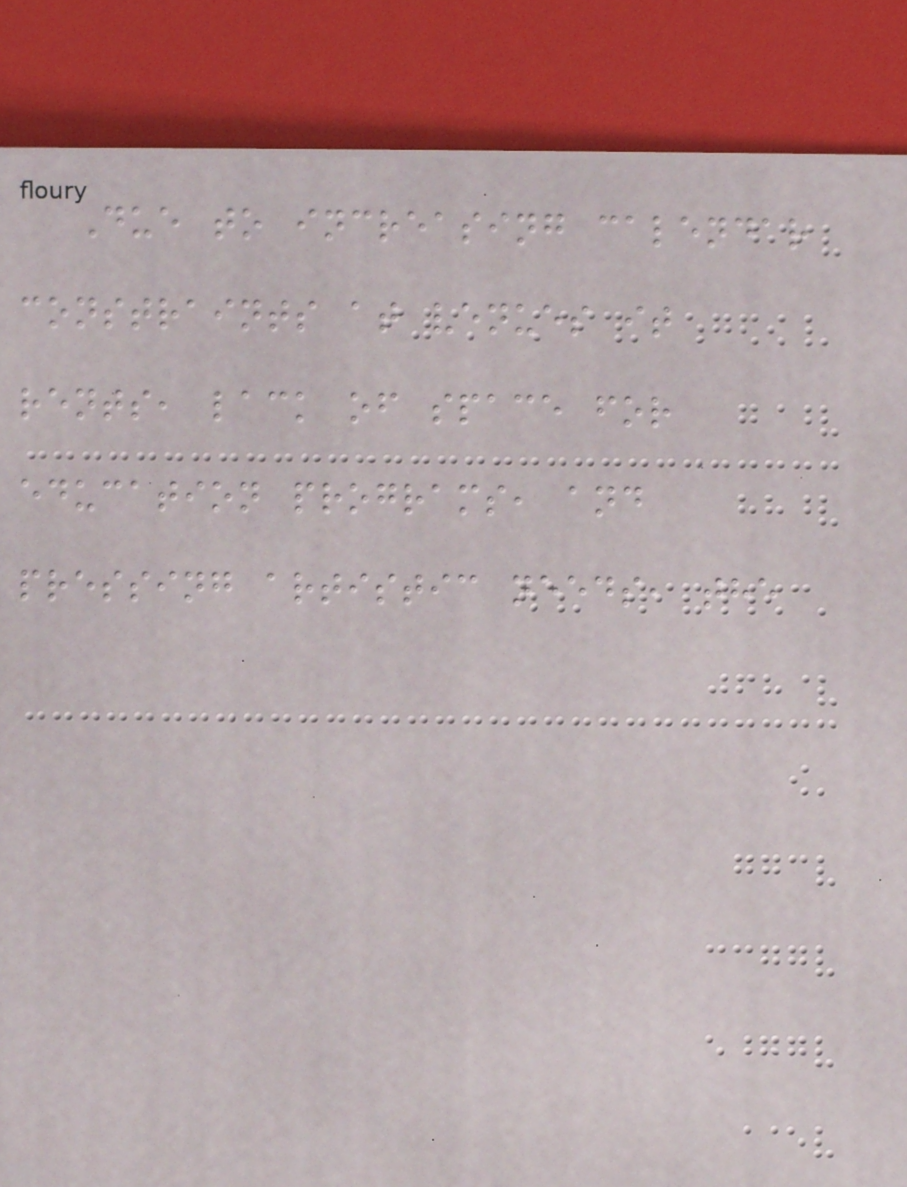Due to increasing calendar
constraints at venues it
rents, lack of space for
education programs, and
pressing artistic needs, the
